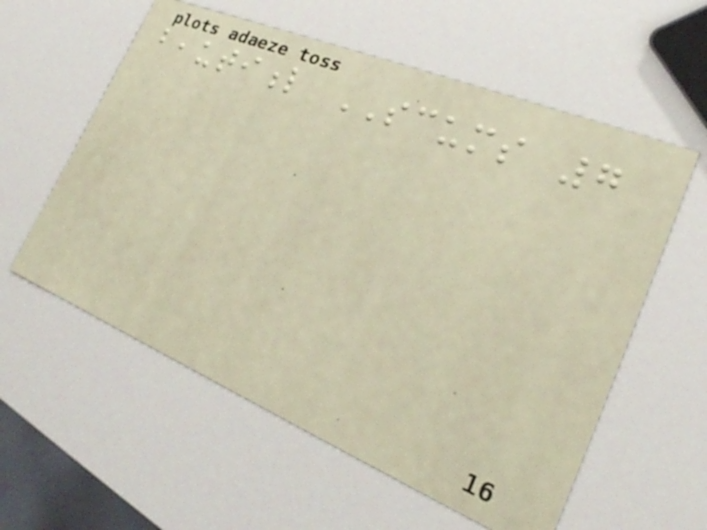beautiful SCUMS 7
